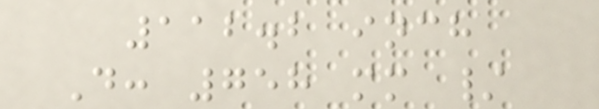112.2 inch
D: 758 mm /
